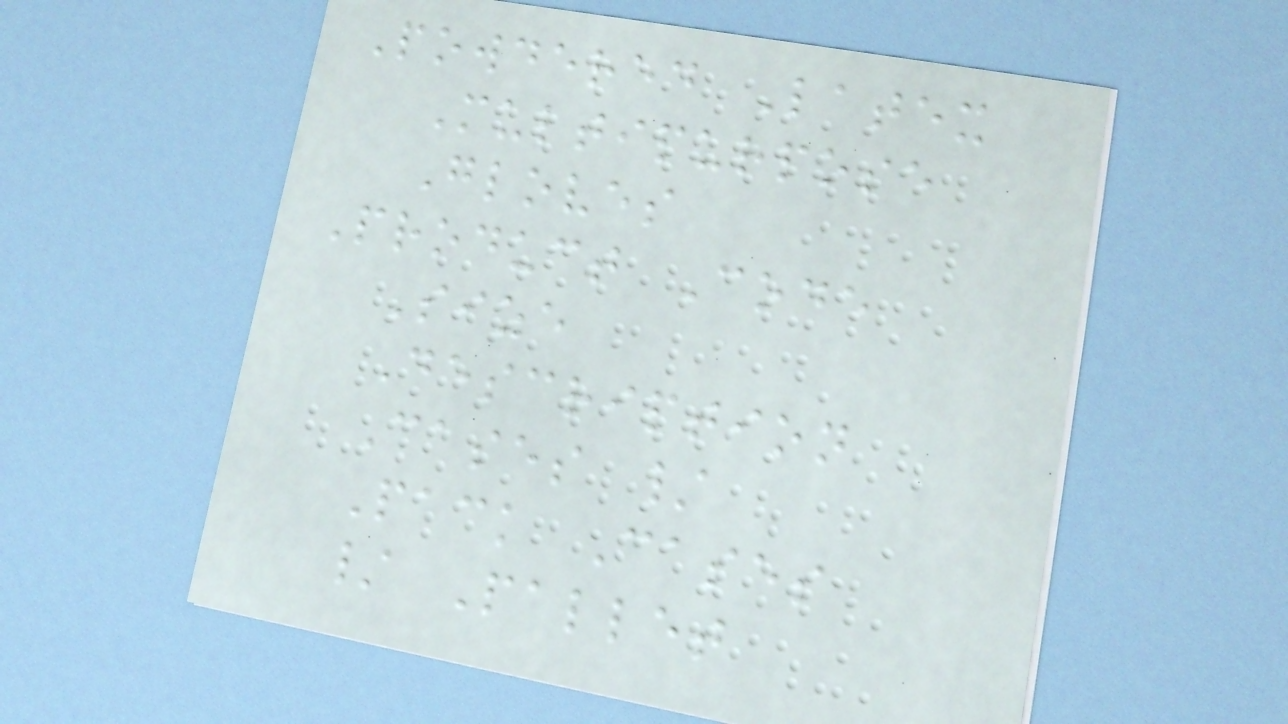Powdered Latex
Multipurpose
Gloves
Product Code
Size
Description
Cases /
Pack Cases
/ Pallet
